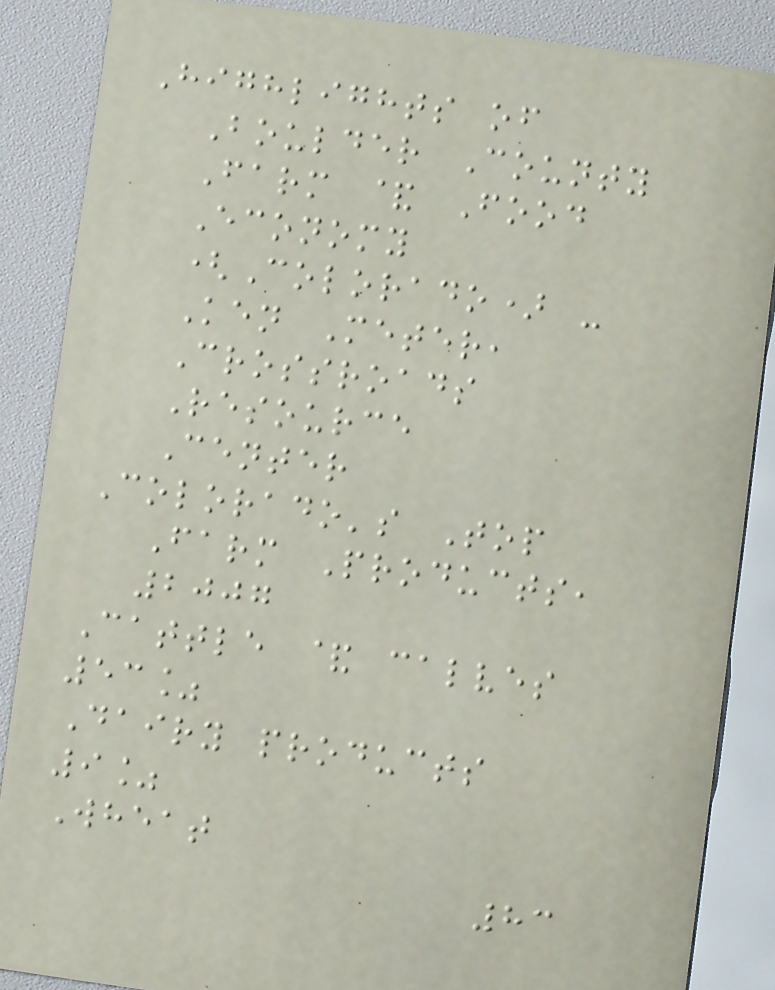Highlights of
Boulder County
Farm & Food
Economy
(Colorado) -
Ken Meter,
Crossroads
Resource
Center
Colorado's Top
Farm Products,
2007
Cattle & calves
53%
Dairy products
9%
Wheat
83
